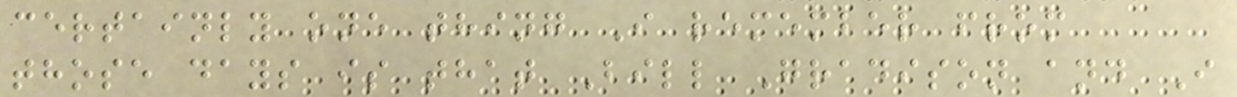certainly one thing I remember from
those days is that Bill Gradison and I
